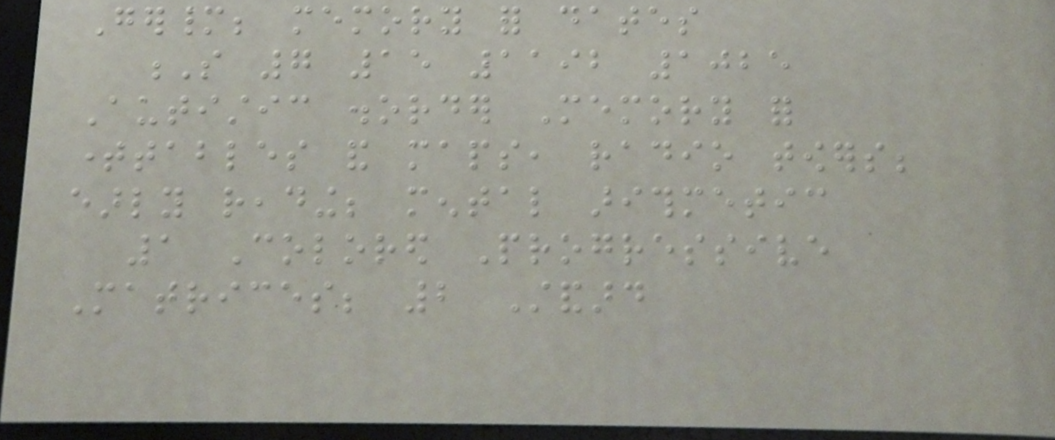Germany; memory for dates
S 7 15 1192 1025
Autistic disorder Memory for
timetables and maps, radio towers;
early reading; mental arithmetic
1 Colored Progressive
Matrices; 2 Standard
